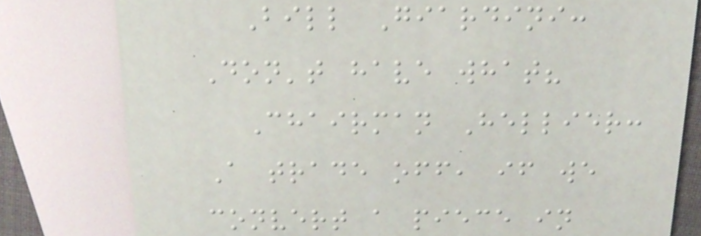Bill Giardini:
Don't have what?
Chairman Hellier:
A trade off, if we
convert a piece in
